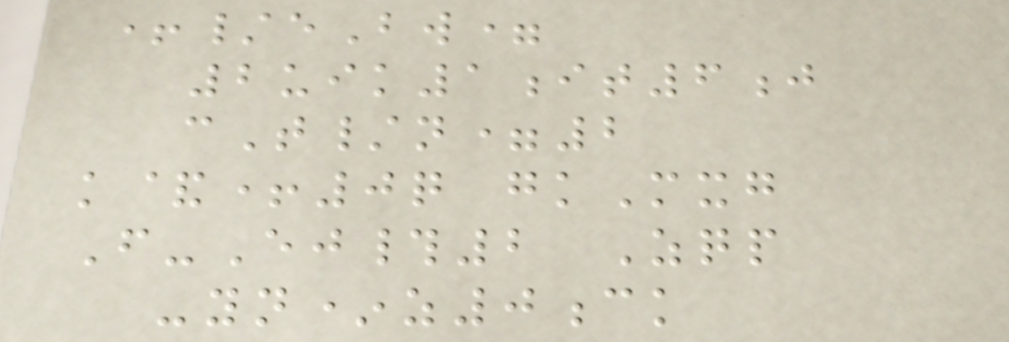+/eBw=
2uik1it6j
cT/n=2
k&+0q gkMxg
F-Ej#2 Zqp
-yn*z0ck
